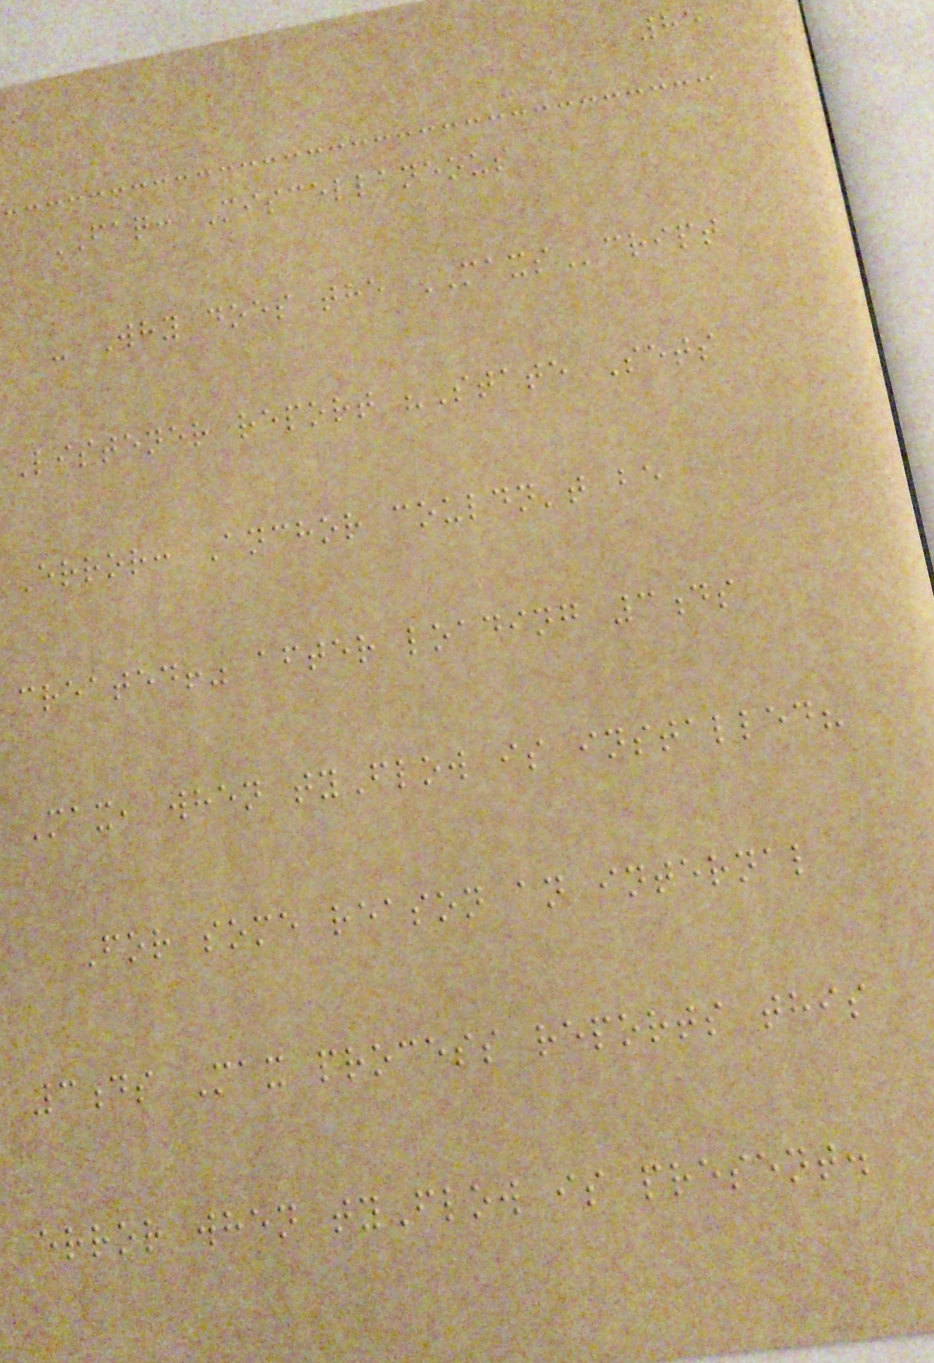85
FAQ: Miscellaneous
- Why does the MAXScript
Listener report "State Sets
Error: Anchor couldn't be
created!" after loading 3ds
Max, when tyFlow is installed?
For some reason an internal
3ds Max process reports this
error when tyFlow is present.
